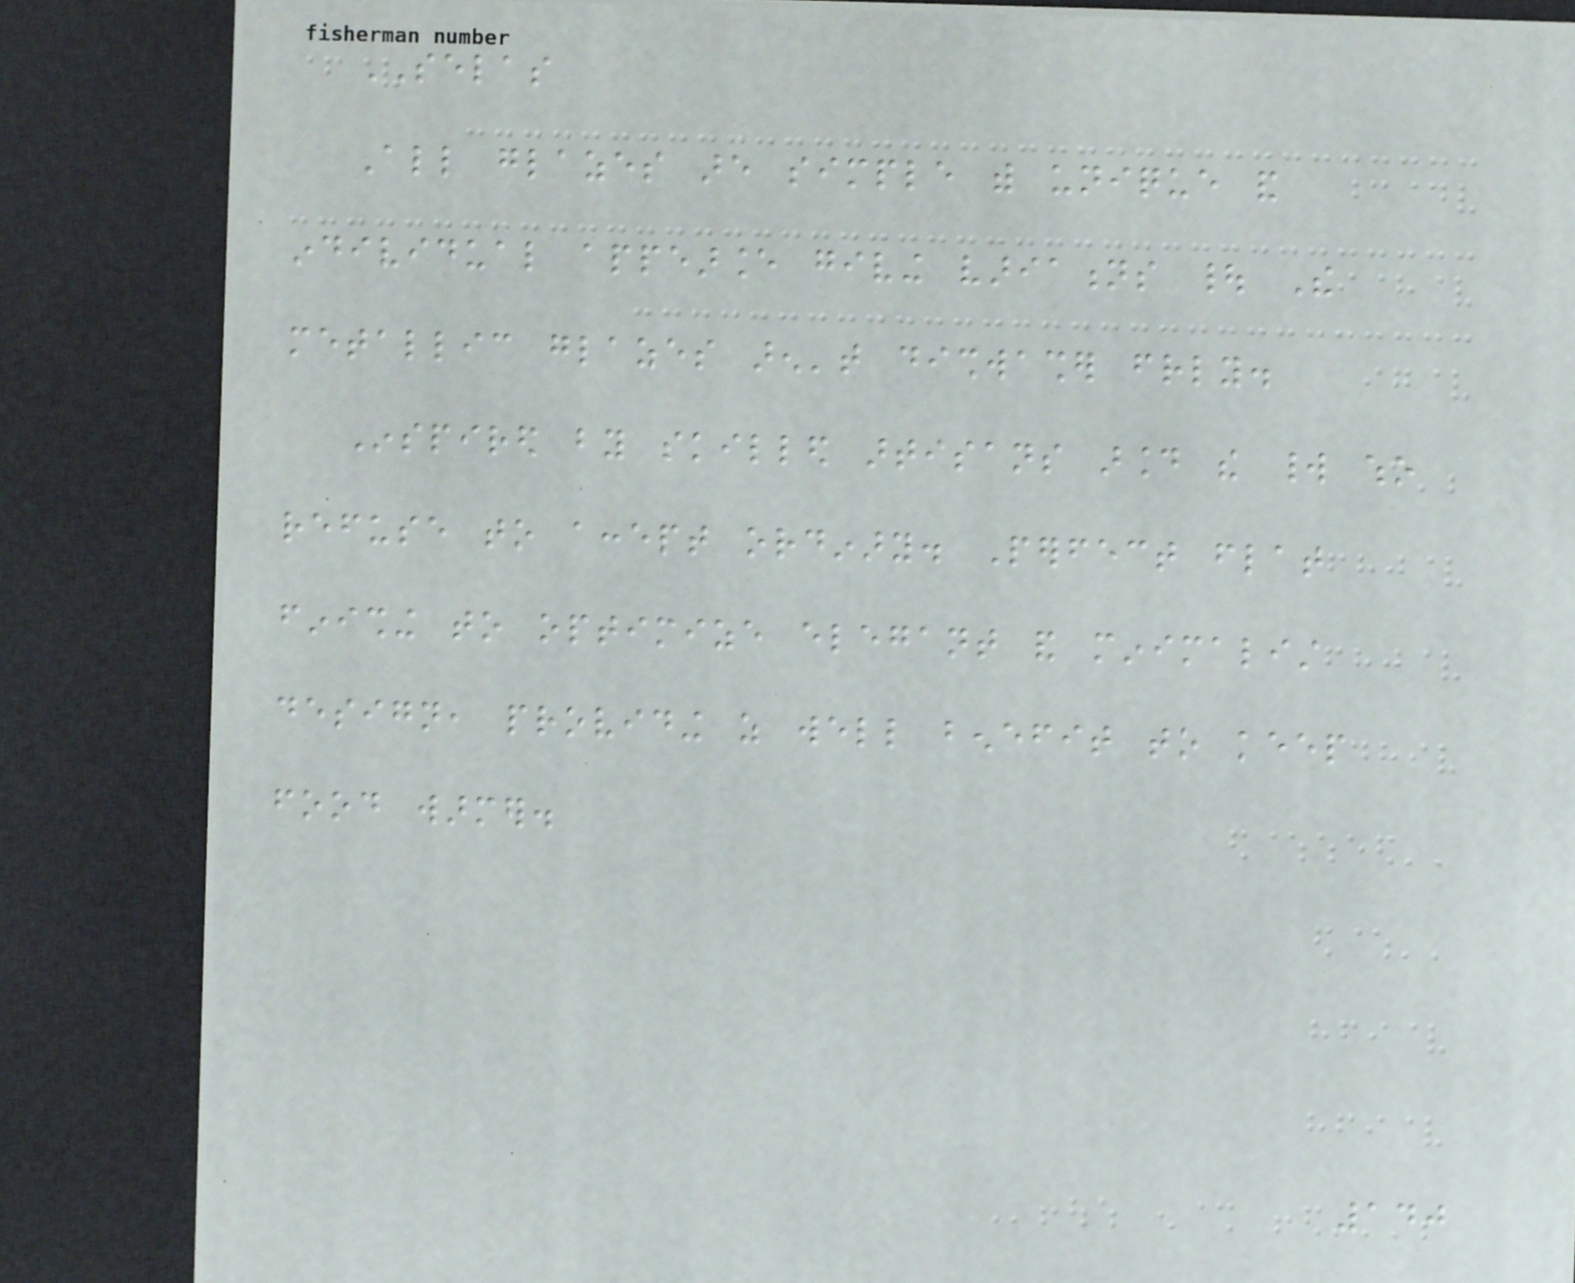SELAS
All glazes are simple with unique and
individual appearance giving variations | The
metallic glazes aren't dishwasher friendly.
Inspired by skilled artisans around the world who
refuse to accept ordinary. Perfect flat
finishing to optimize elegant and minimalist
design, providing as well benefit to keep
food warmer.
140
